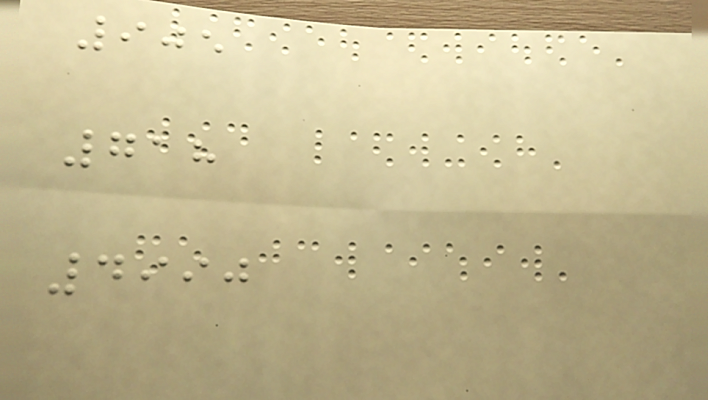905
718
4990
